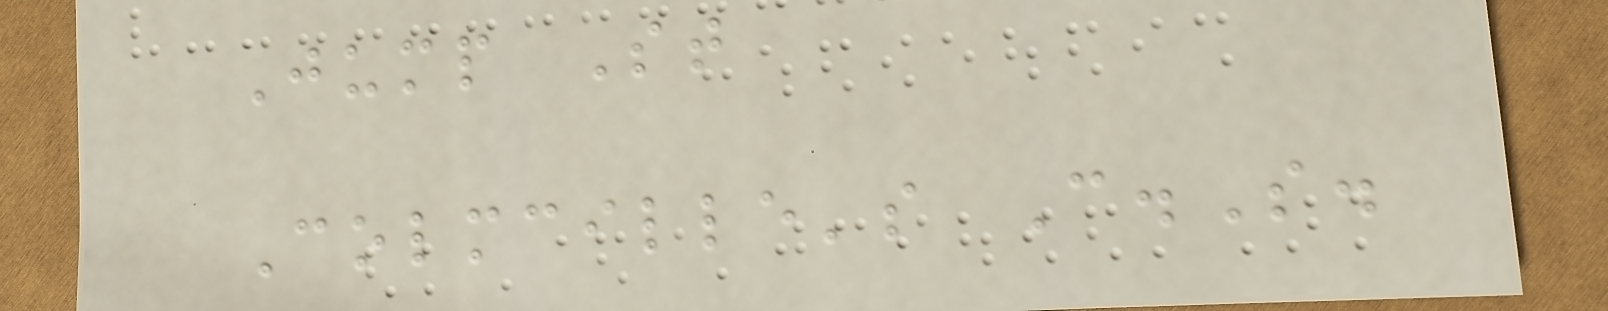Jump St
Colmcille's C.S.
